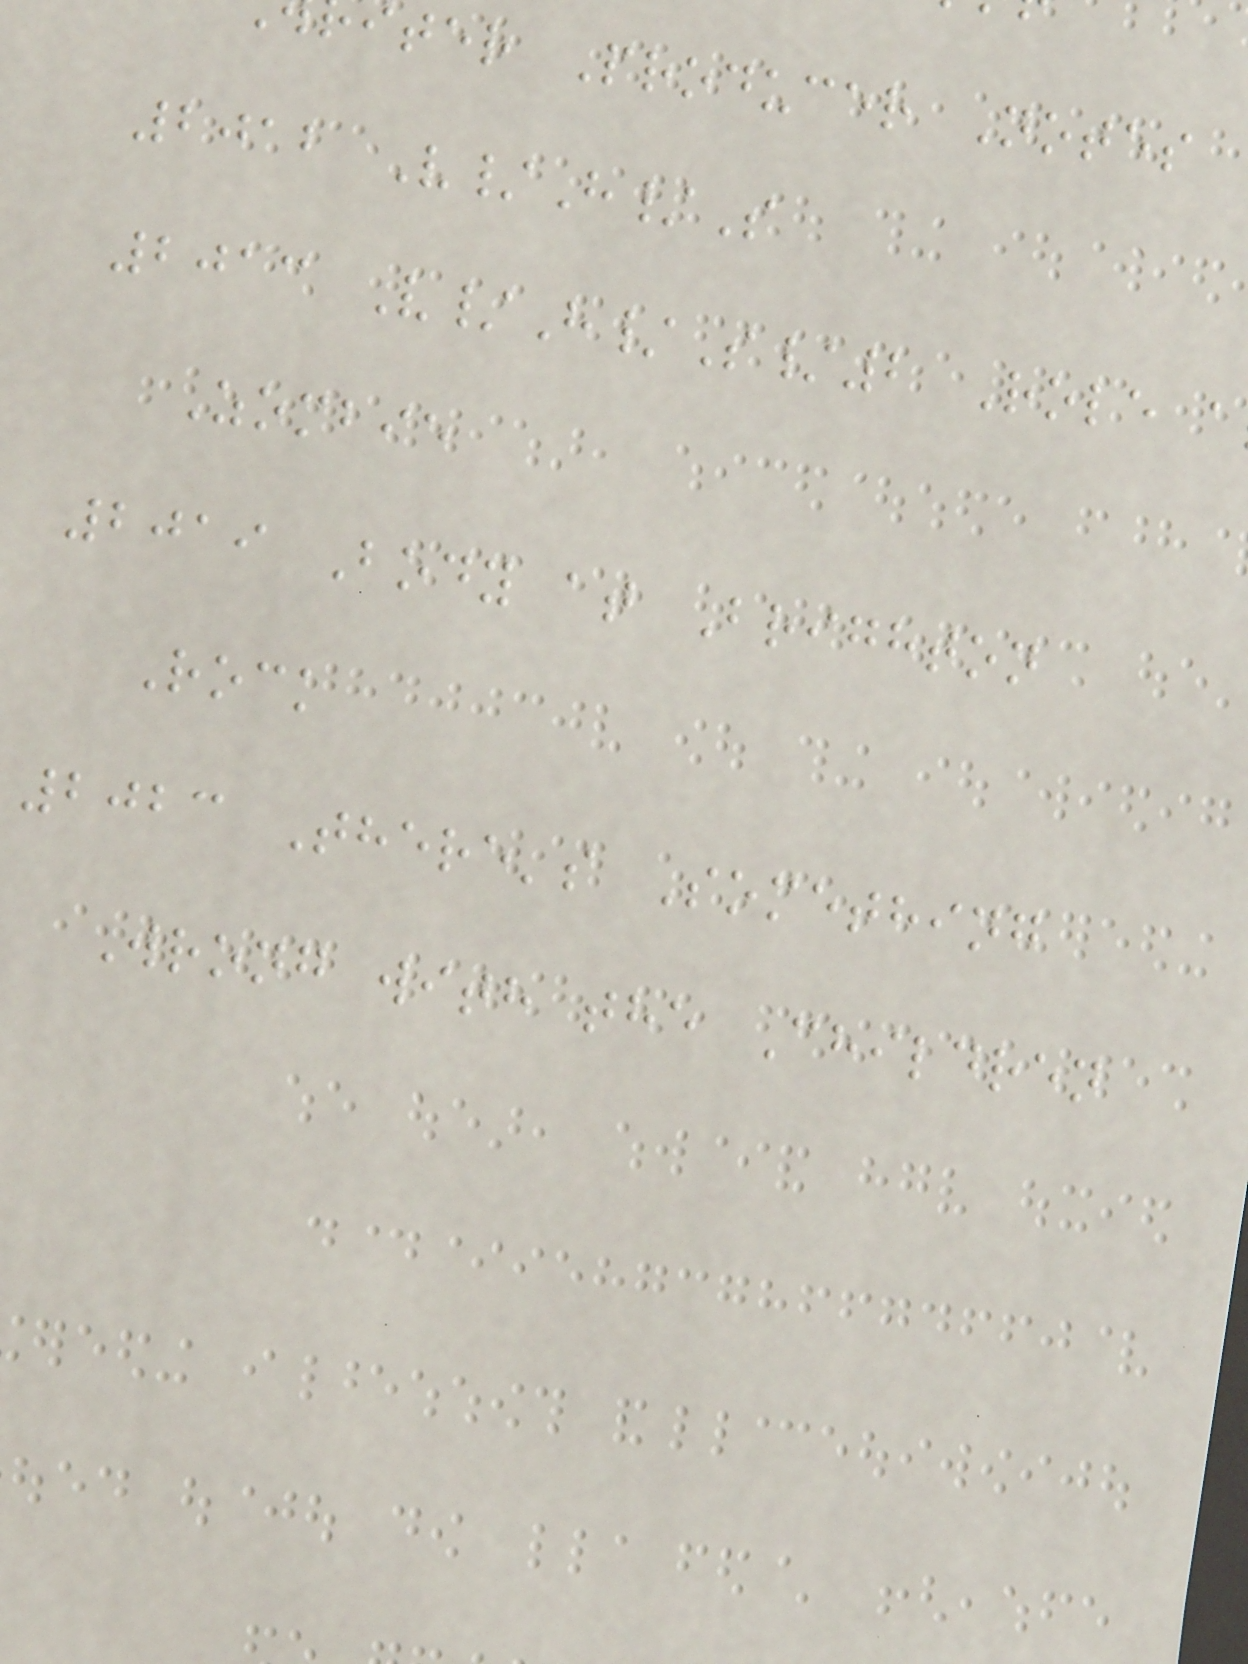iter Producer Notes
2012 V/H/S
2013 V/H/S/2 Role a
Zombie
2019 Body at Brighton
Rock
2023 There's Something
Wrong with the Children
